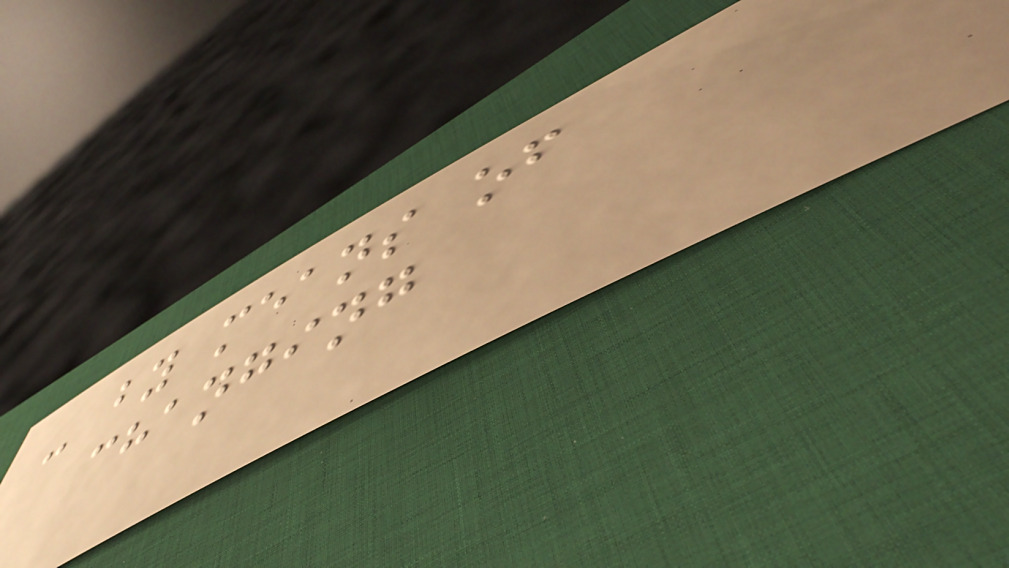- by means of
changing
